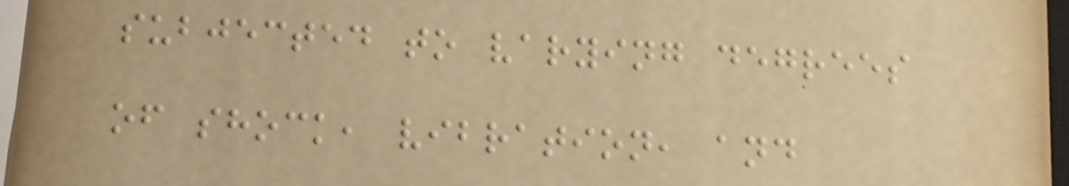subjected to varying degrees
of shock, vibration, and
